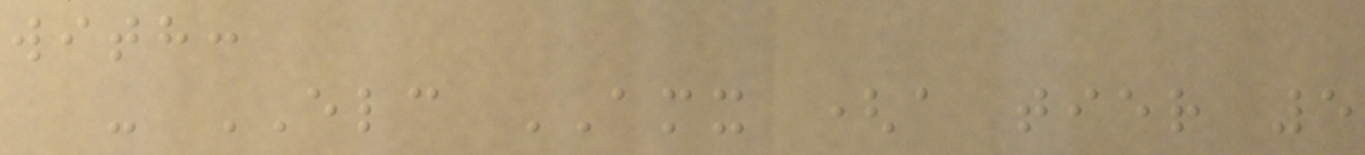with:
- ELC AMX (a tier 5
